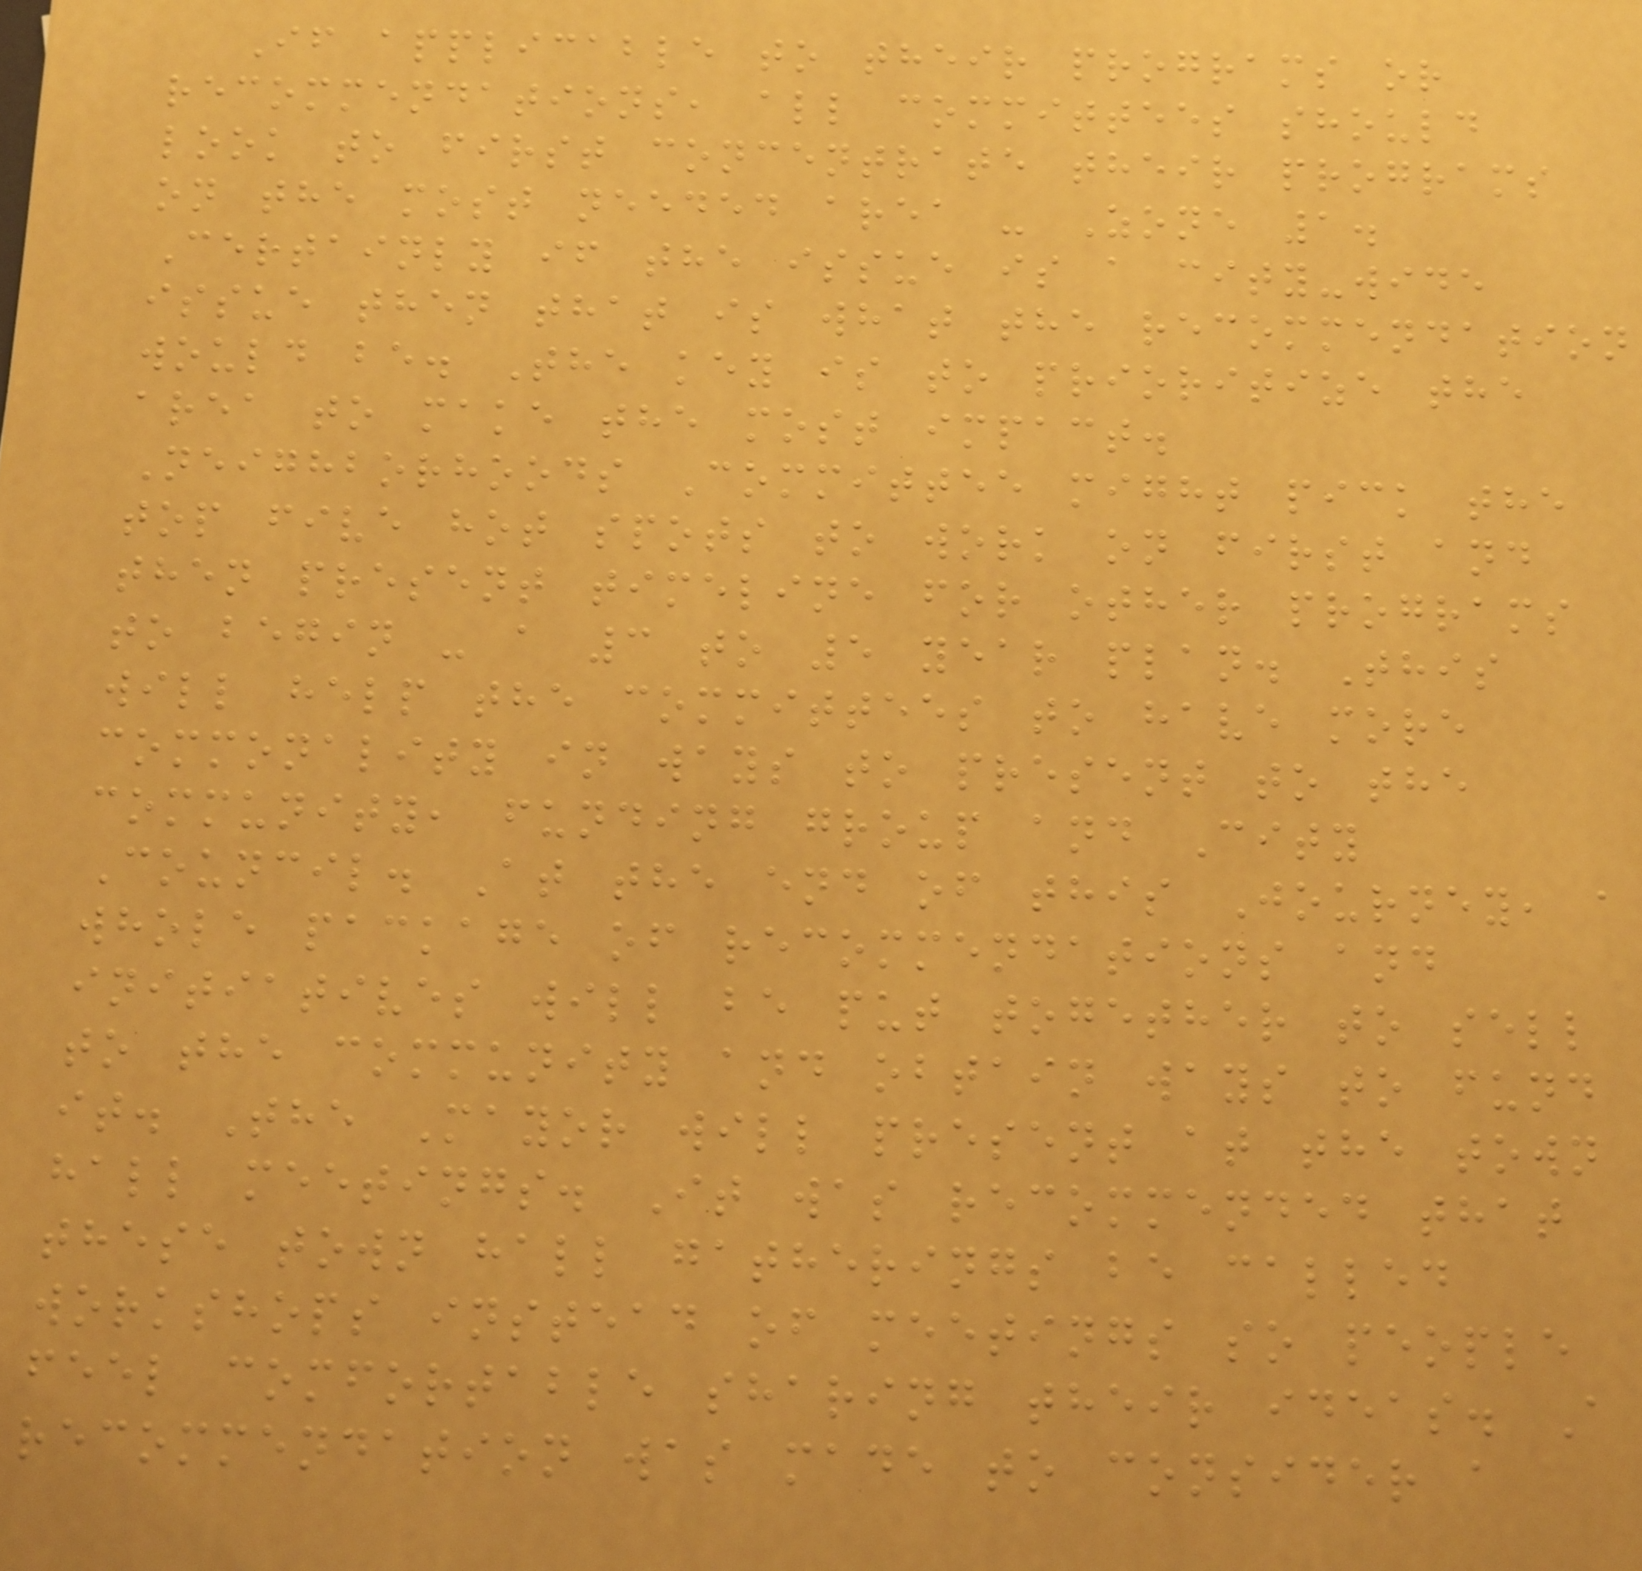If applicable to their programs or
recommendations, all committees should
look to first concentrate their programs
on the most needed area - Zone 1.
Certainly if the issue is a city-wide
issue then that is what the recommendation
would be. The key is to prioritize the
area to make the most impact.
Neighborhoods Committee might pick the
top five hot spots to work on first and
then present timeline for other programs
to begin - a 3 to 5 year plan. This
will help the committees to have more
commonality in ways to present to the
community, funding group and City
Council. At the end of this Journey, a
whole package of recommendations and
initiatives will be put together to sell
to the community and obtain ways to fund
it. The Mayor will present at the town
hall meetings. It was recommended that
these town hall gatherings be called
workshops instead of meetings so people
feel comfortable sharing their ideas. A
recommendation was made to consider a
